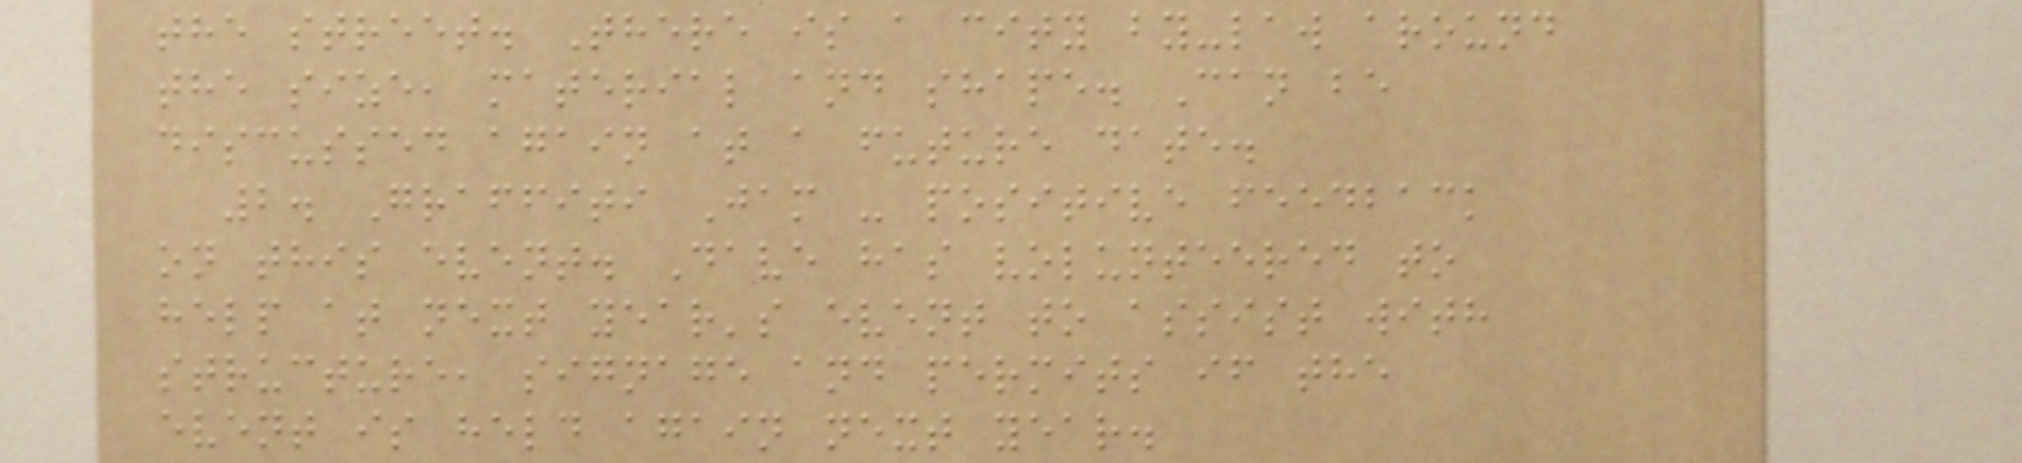the street. There is a city by-law around
the size, material and shape. Can be
discussed again at a future date.
2. Graffiti Jam - positive feedback
on this event. Dave has volunteered to
help at next year's event to assist with
structure, signage and permits if the
event is held again next year.
